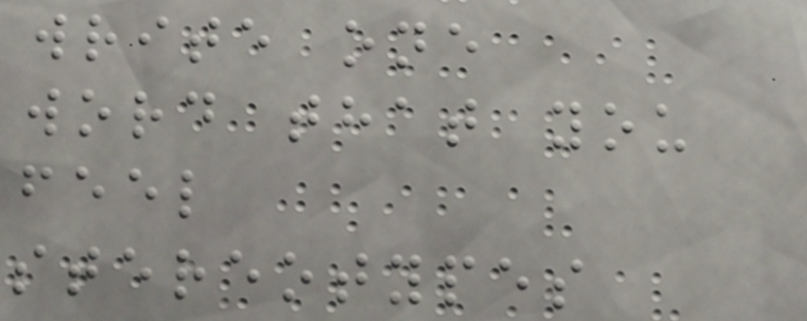write one
word that you
feel
stereotypes
